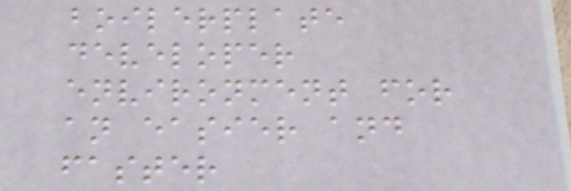boilerplate
developer
environment for
an easier and
faster
